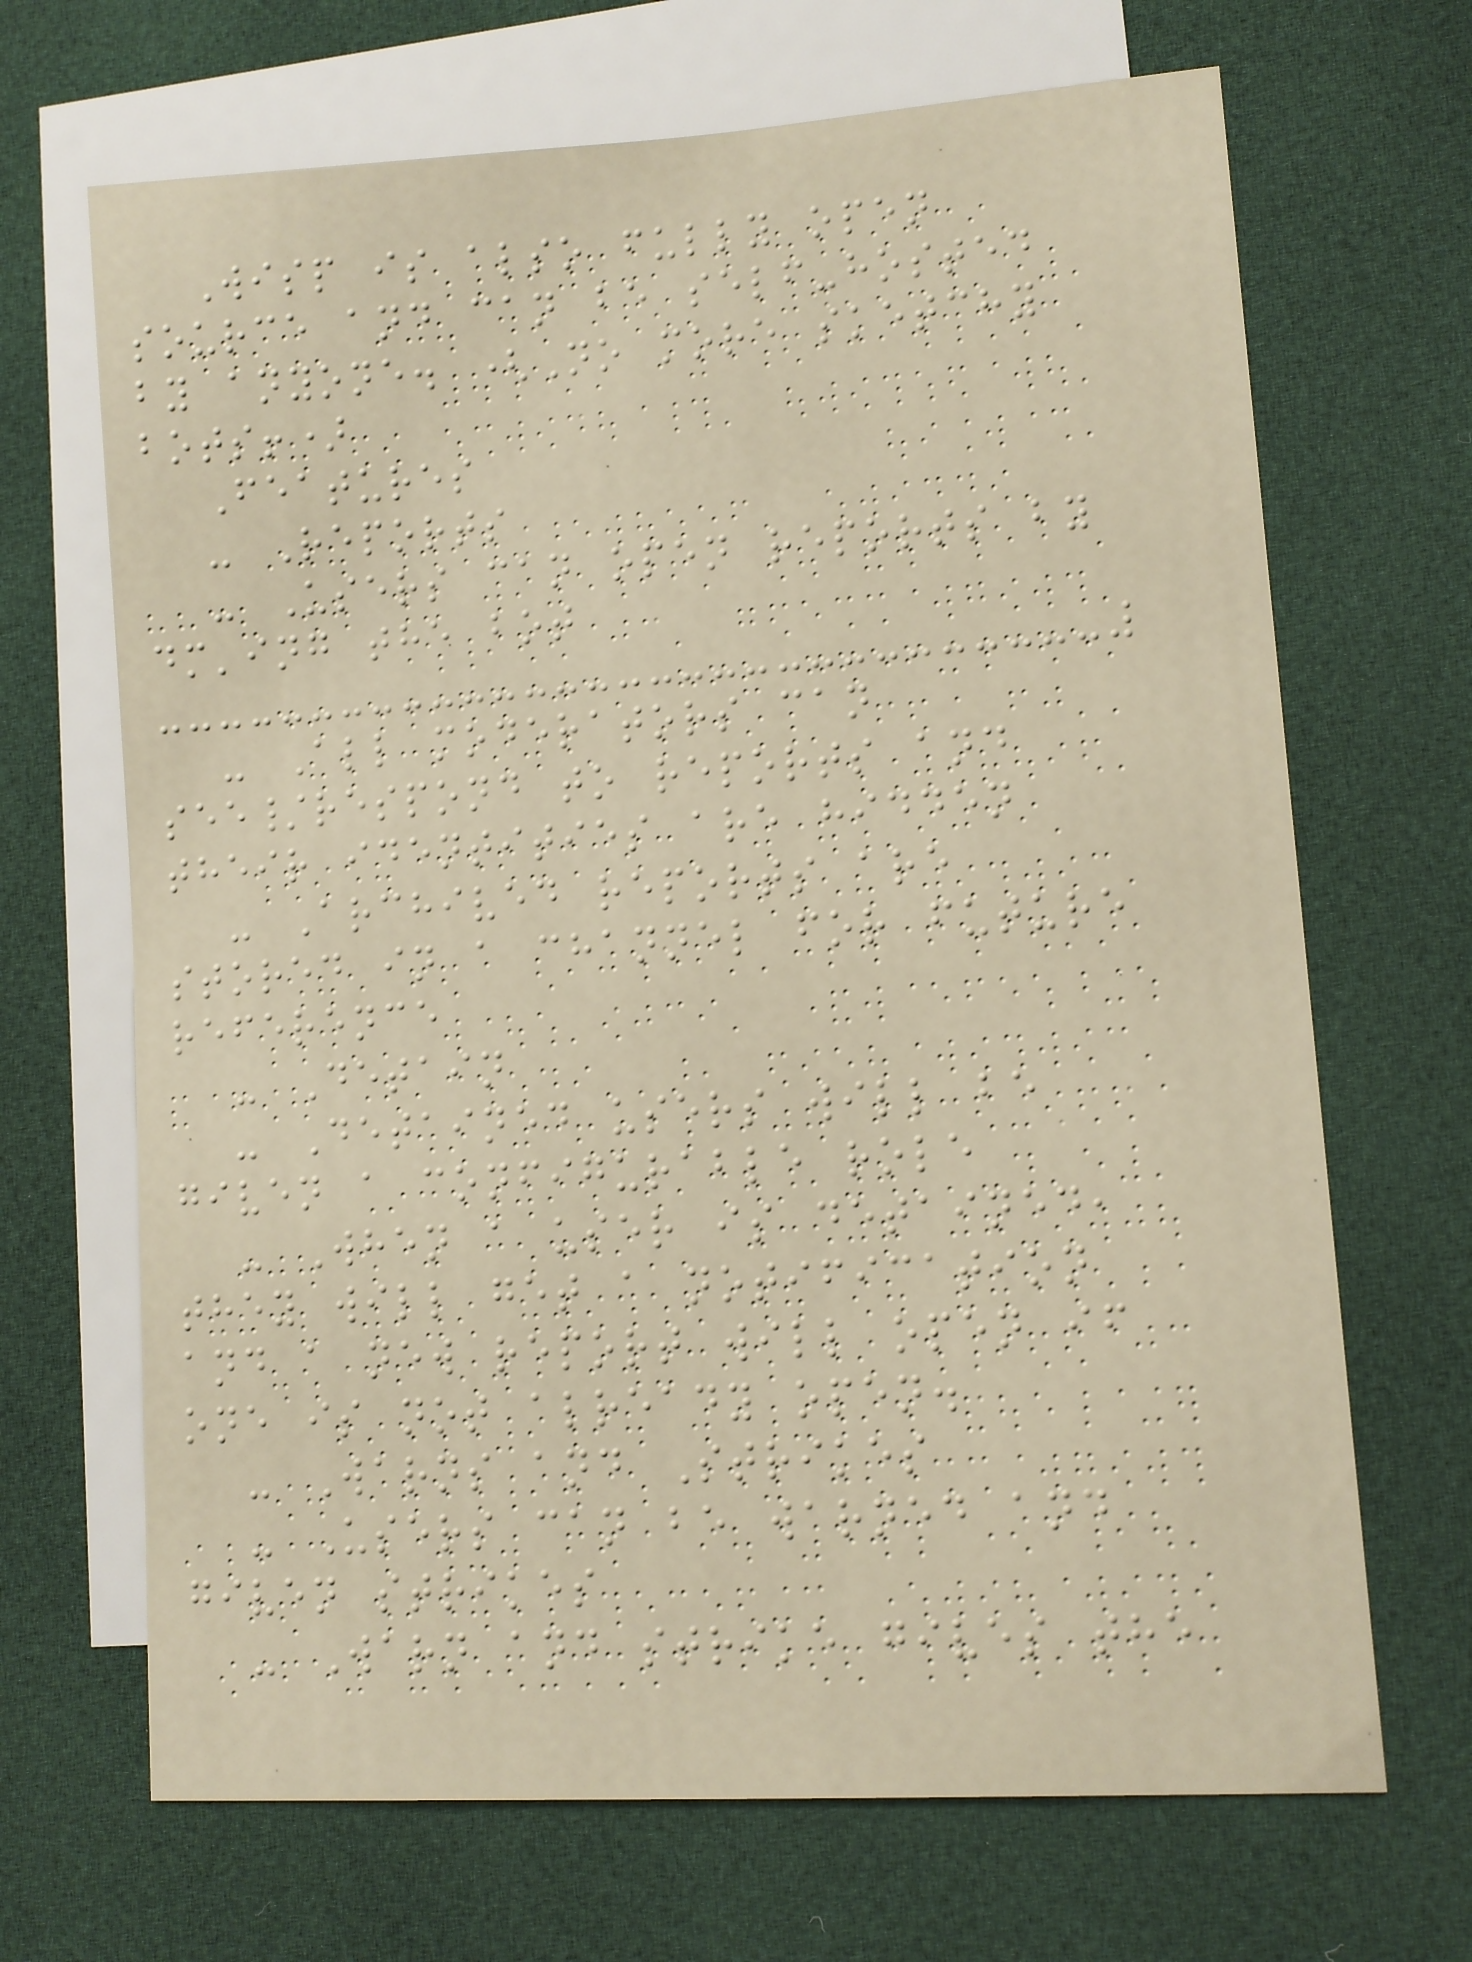Wisp is also fully open
source and can be self-hosted
by anyone. (No more sketchy
bots!)
Features
- Reports
- Users can open reports by
dm'ing the bot
- All moderators can
see/respond to reports and
their identities are hidden
- Archived reports are
stored in a channel for future
reference
- Detain
- Detained users will be
given a configurable role
- When a user is detained,
they will get a notification
and a new report will open if
one is not already open.
- Warns and Strikes
- Users can be warned and
given strikes
- Warn and strike gives the
